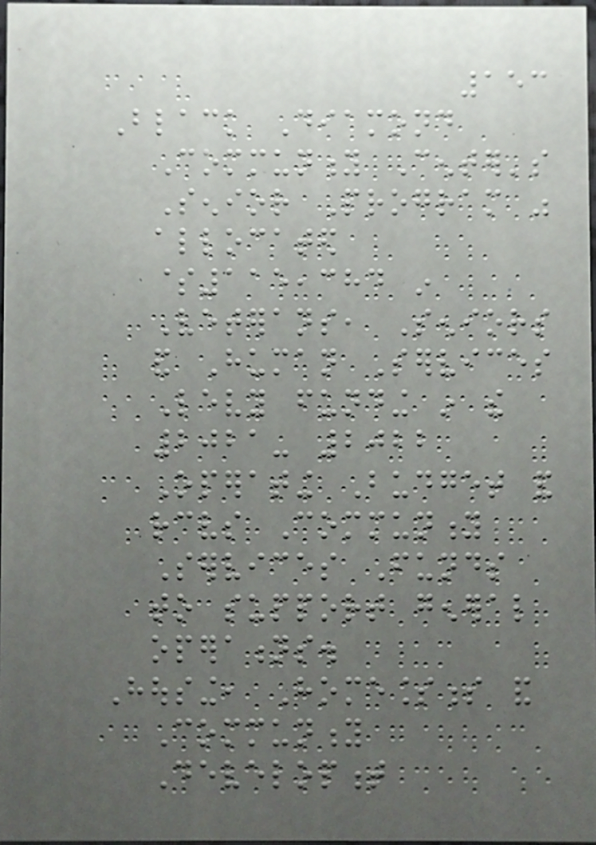153
Black Diamond
Community Center's
Senior Program was
allocated
$115,384 in
Veterans, Seniors
and Human Services
Levy funding in the
2021- 2022
Operating Budget and
receives Community
Services Funds
to support general
operations.
Housing, Homelessness and
Community
Development
